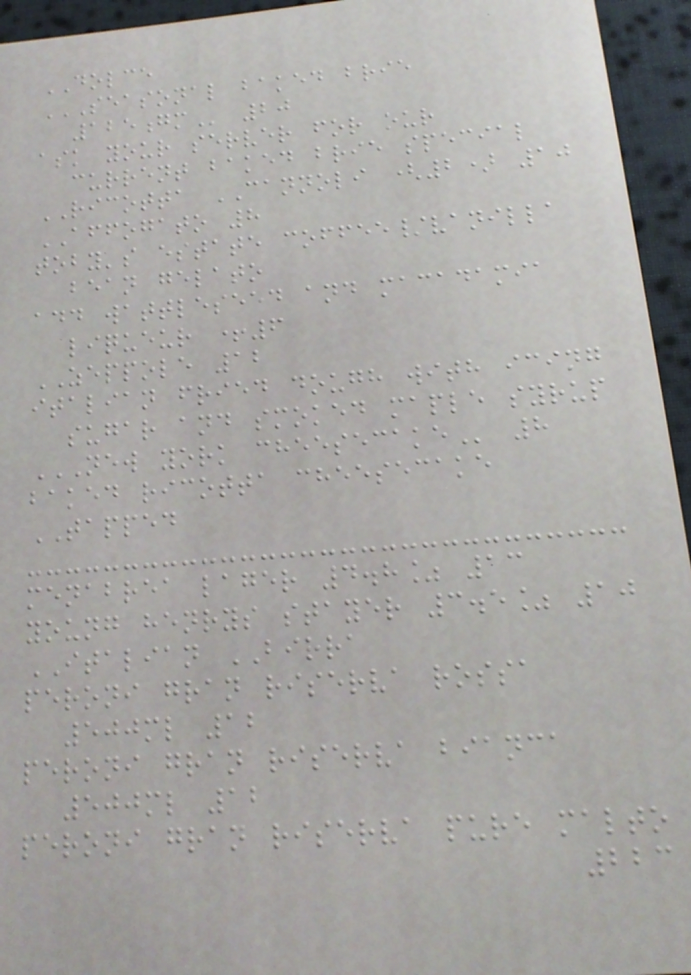DOLCE
SEASONAL BAKED BRIE
125GM 20
ask your server for our
current baked brie special
RICOTTA CANNOLI (2) 10
AFFOGATO 8
toby's estate coffee/vanilla
bean gelato
add wattleseed and macadamia
liqueur +6
ZEPPOLE 12
italian fried dough with icing
sugar and smoked maple syrup
NEW YORK CHEESECAKE 8
baked ricotta cheesecake
TAPPED
menabrea lager 4.8% 13
young henrys stayer 3.5% 10
ITALIAN BIRRA
peroni gran riserva rossa
500ml 12
peroni gran riserva bianca
500ml 12
peroni gran riserva pure malto
223
